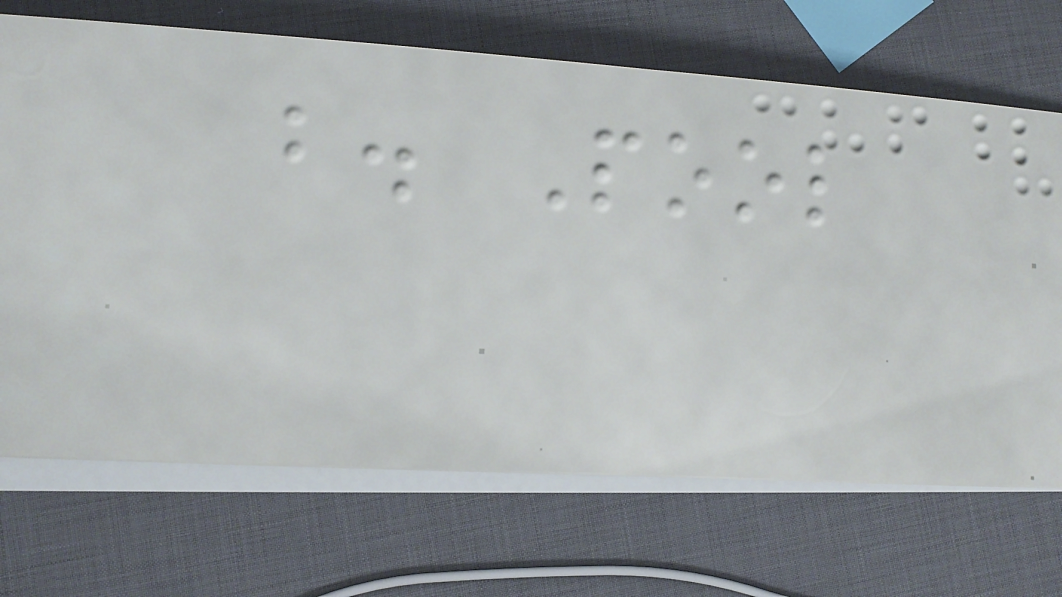b. Pool
